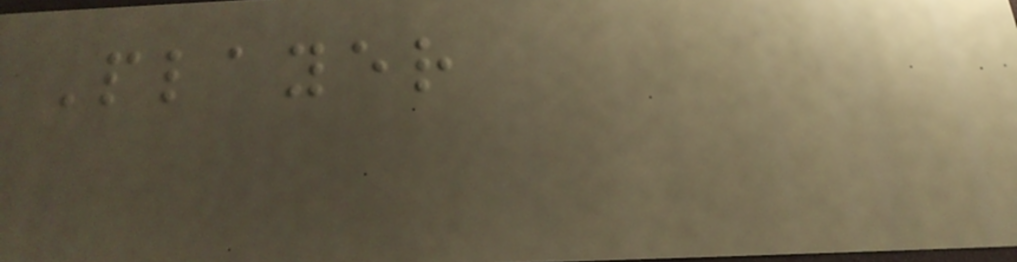Player
